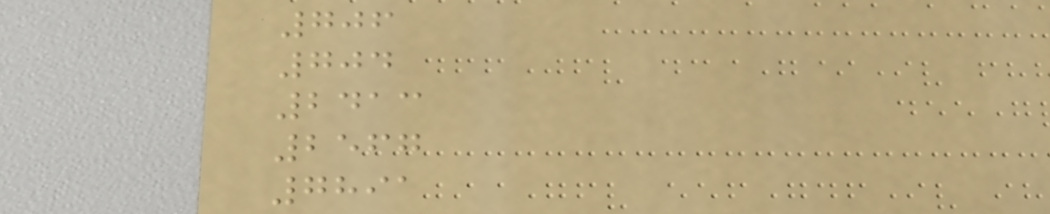706
704
2413
2567
7891
